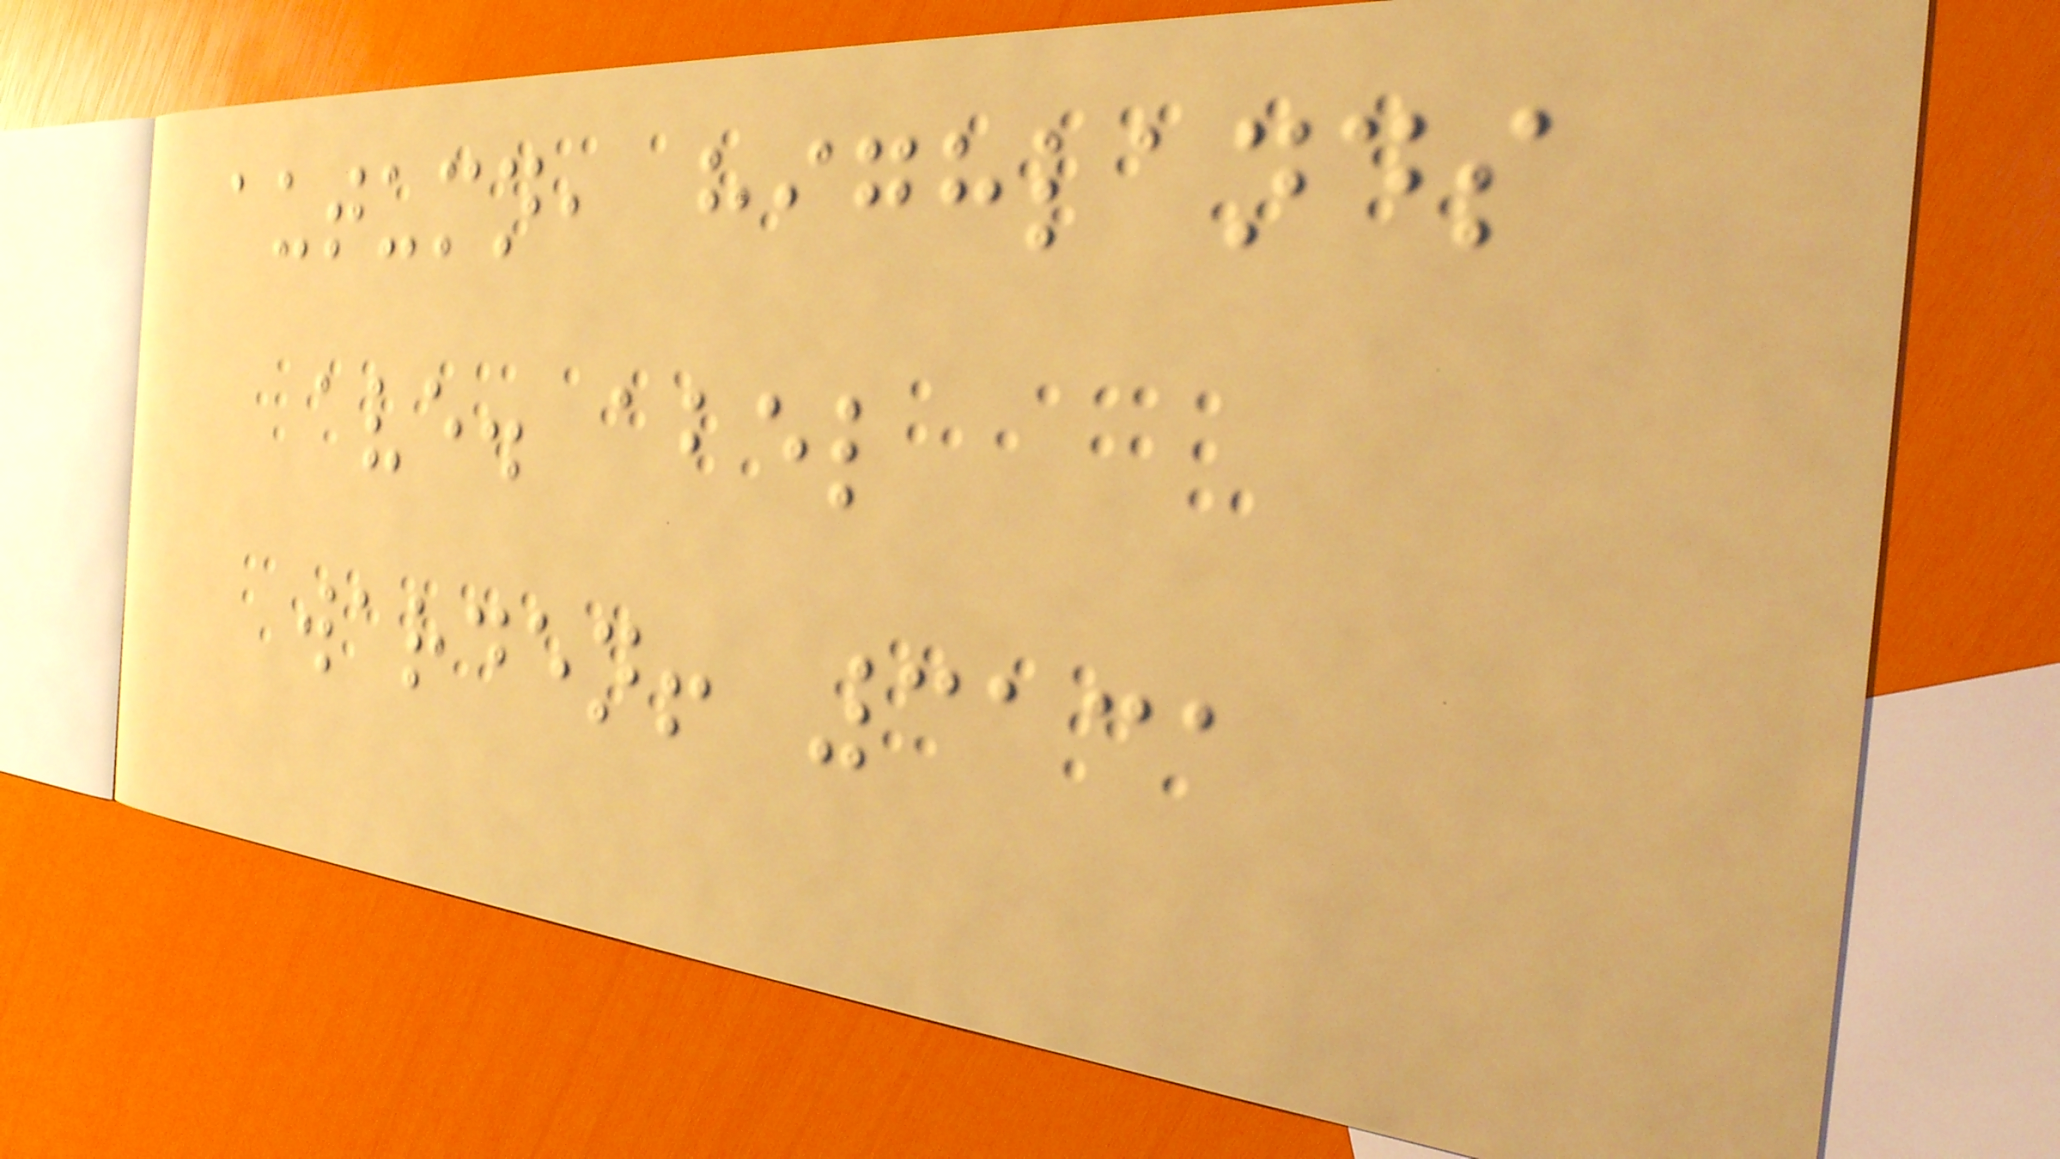autumn, highlands
ave. abel
warden! 3131
